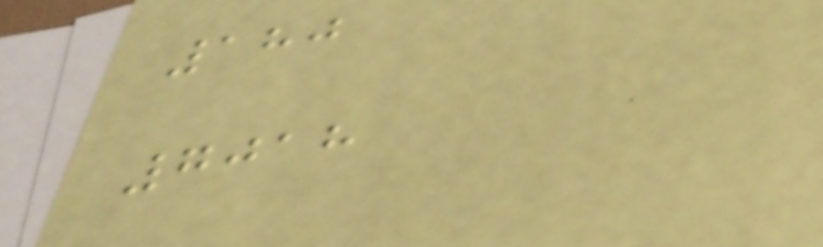180
7018
